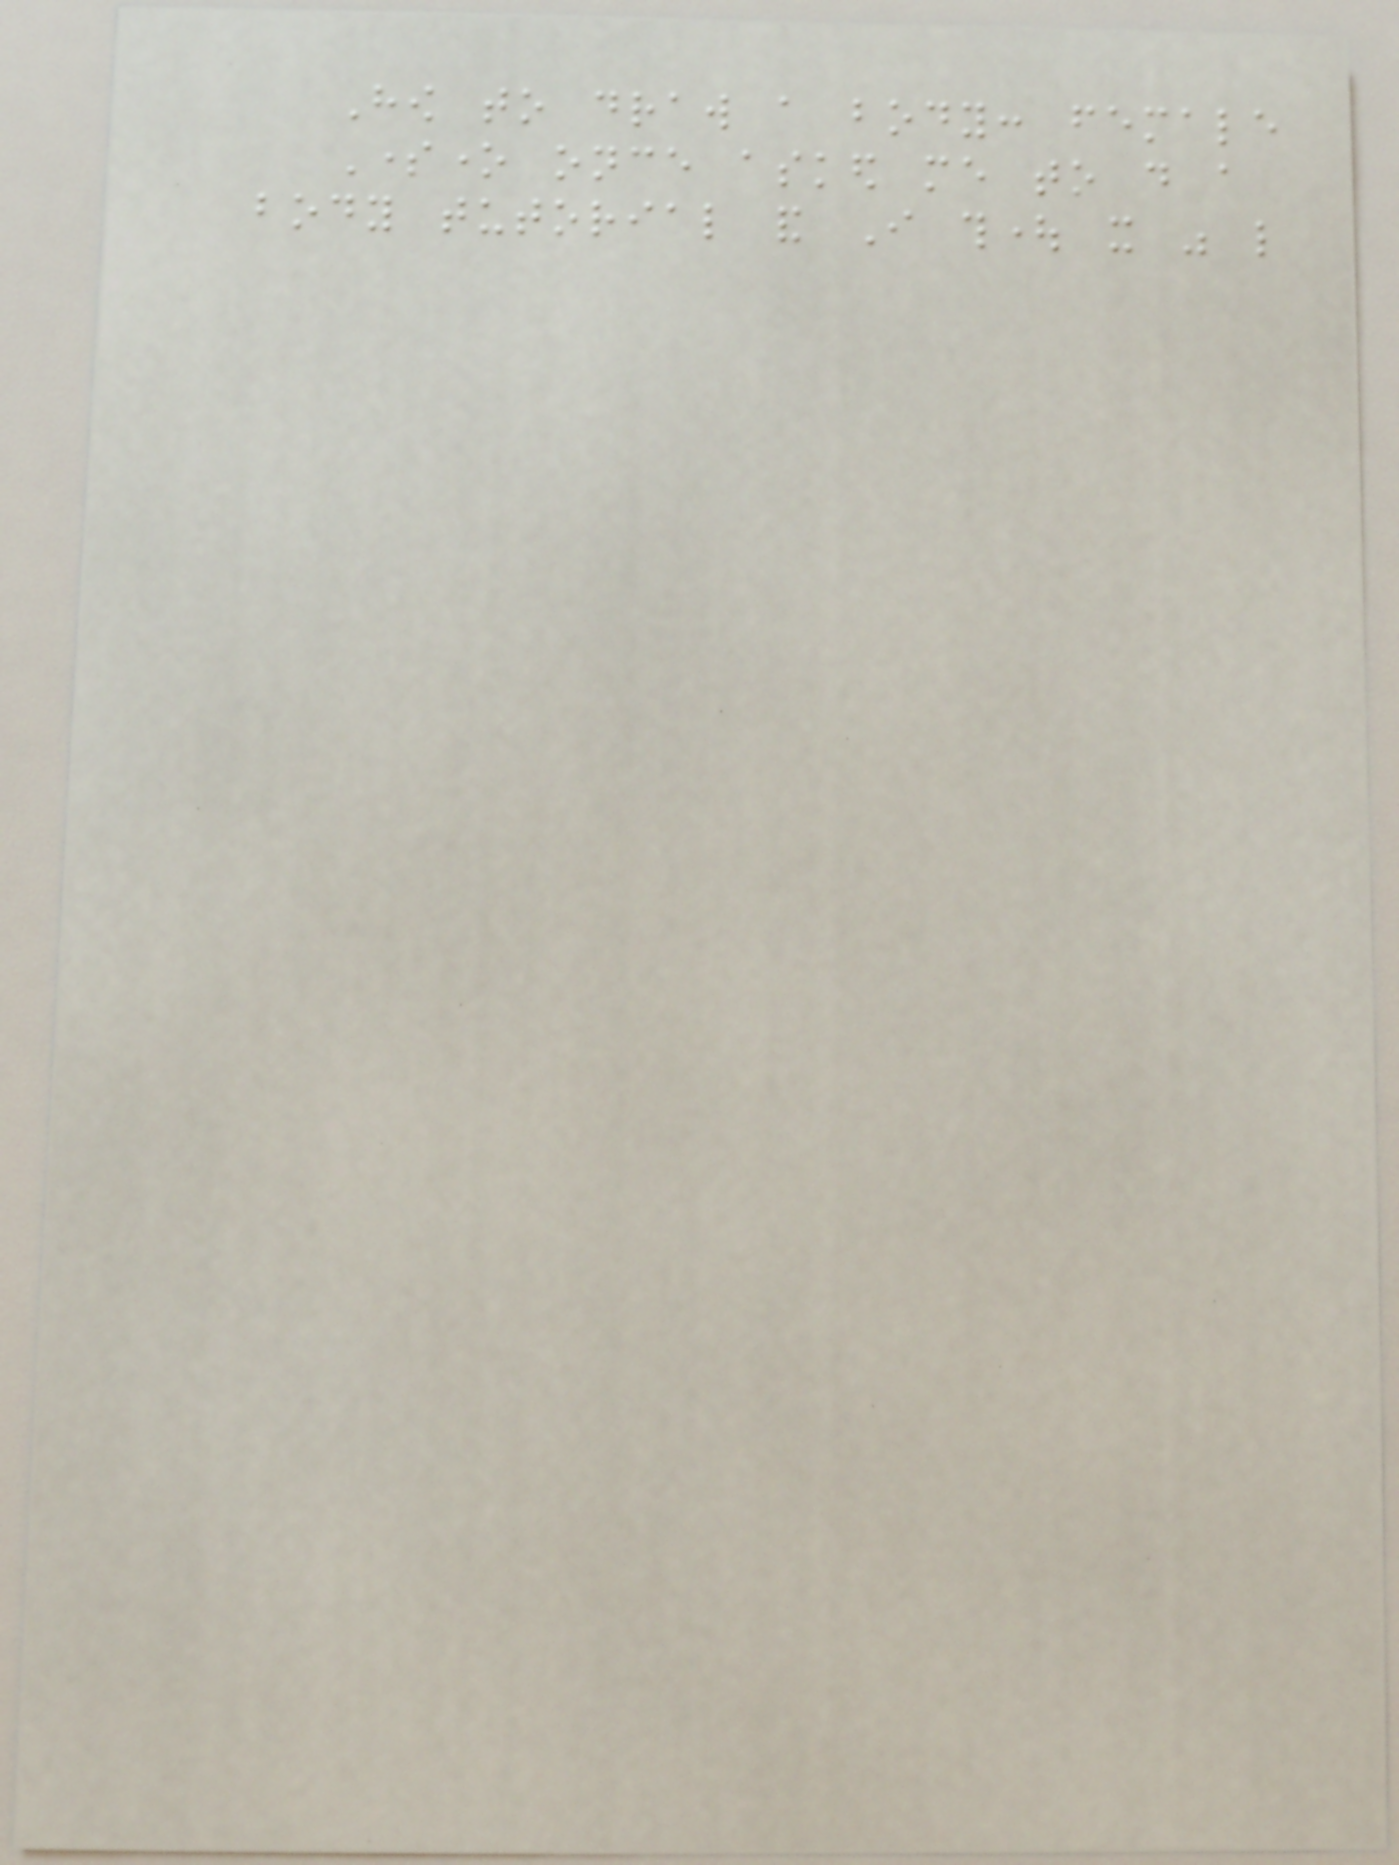How to draw a body: female
Someone once asked me to do a
body tutorial and I thought it was like
